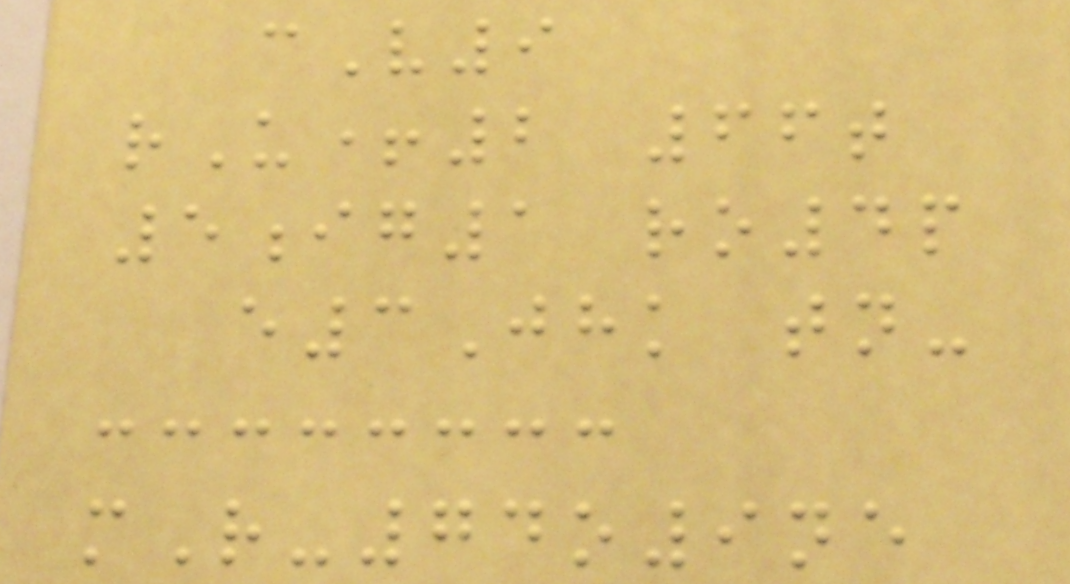cV9
rU+2 66t
5ig1 ro4p
e3Jhk tn-
mR-74o9ne
